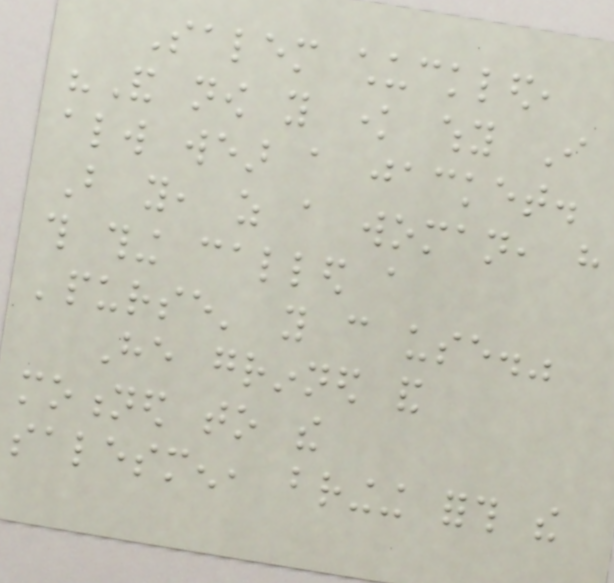Salem chuckled,
"And now you know why I
always wear a jacket.
But you, as a woman, have
this thing called a
'purse' you can use."
He grinned and
motioned to the
salesmen, bringing forth the
